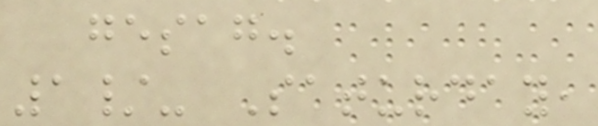gesag.
1/- Saturday,
